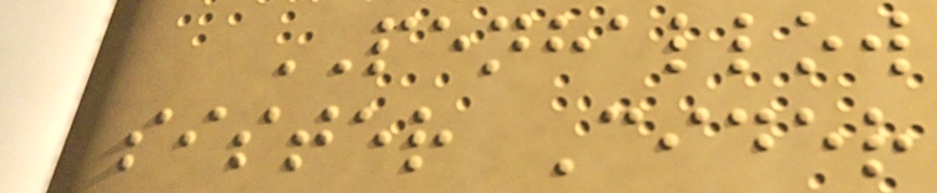PENHALLOW
sister Cider
